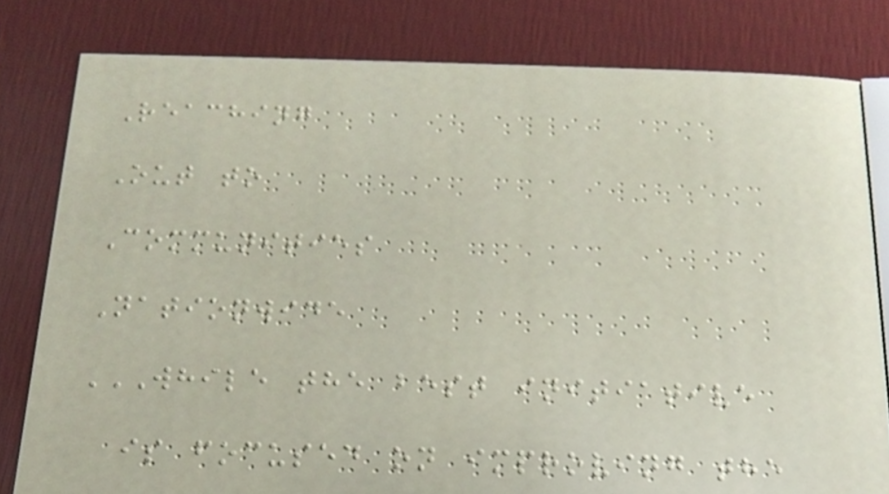Reaching
Out to
Communities
Nationwide
WHILE THE BEST INITIATIVE
IS FOCUSED ON IMPROVING THE
